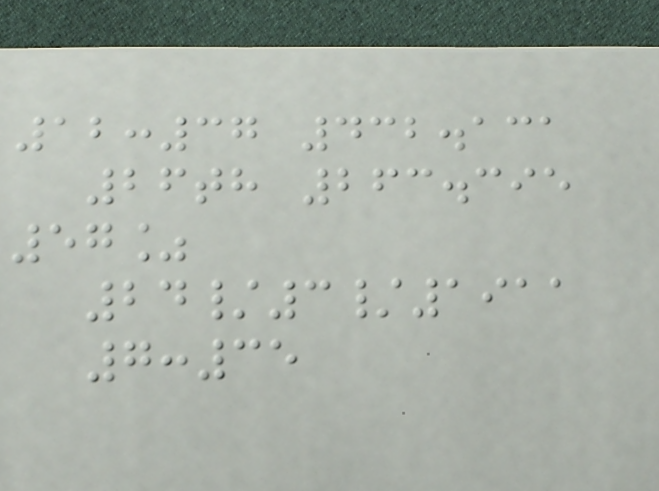12:37 432.131
26th 263.395
57%
24/3/1911
7:35
